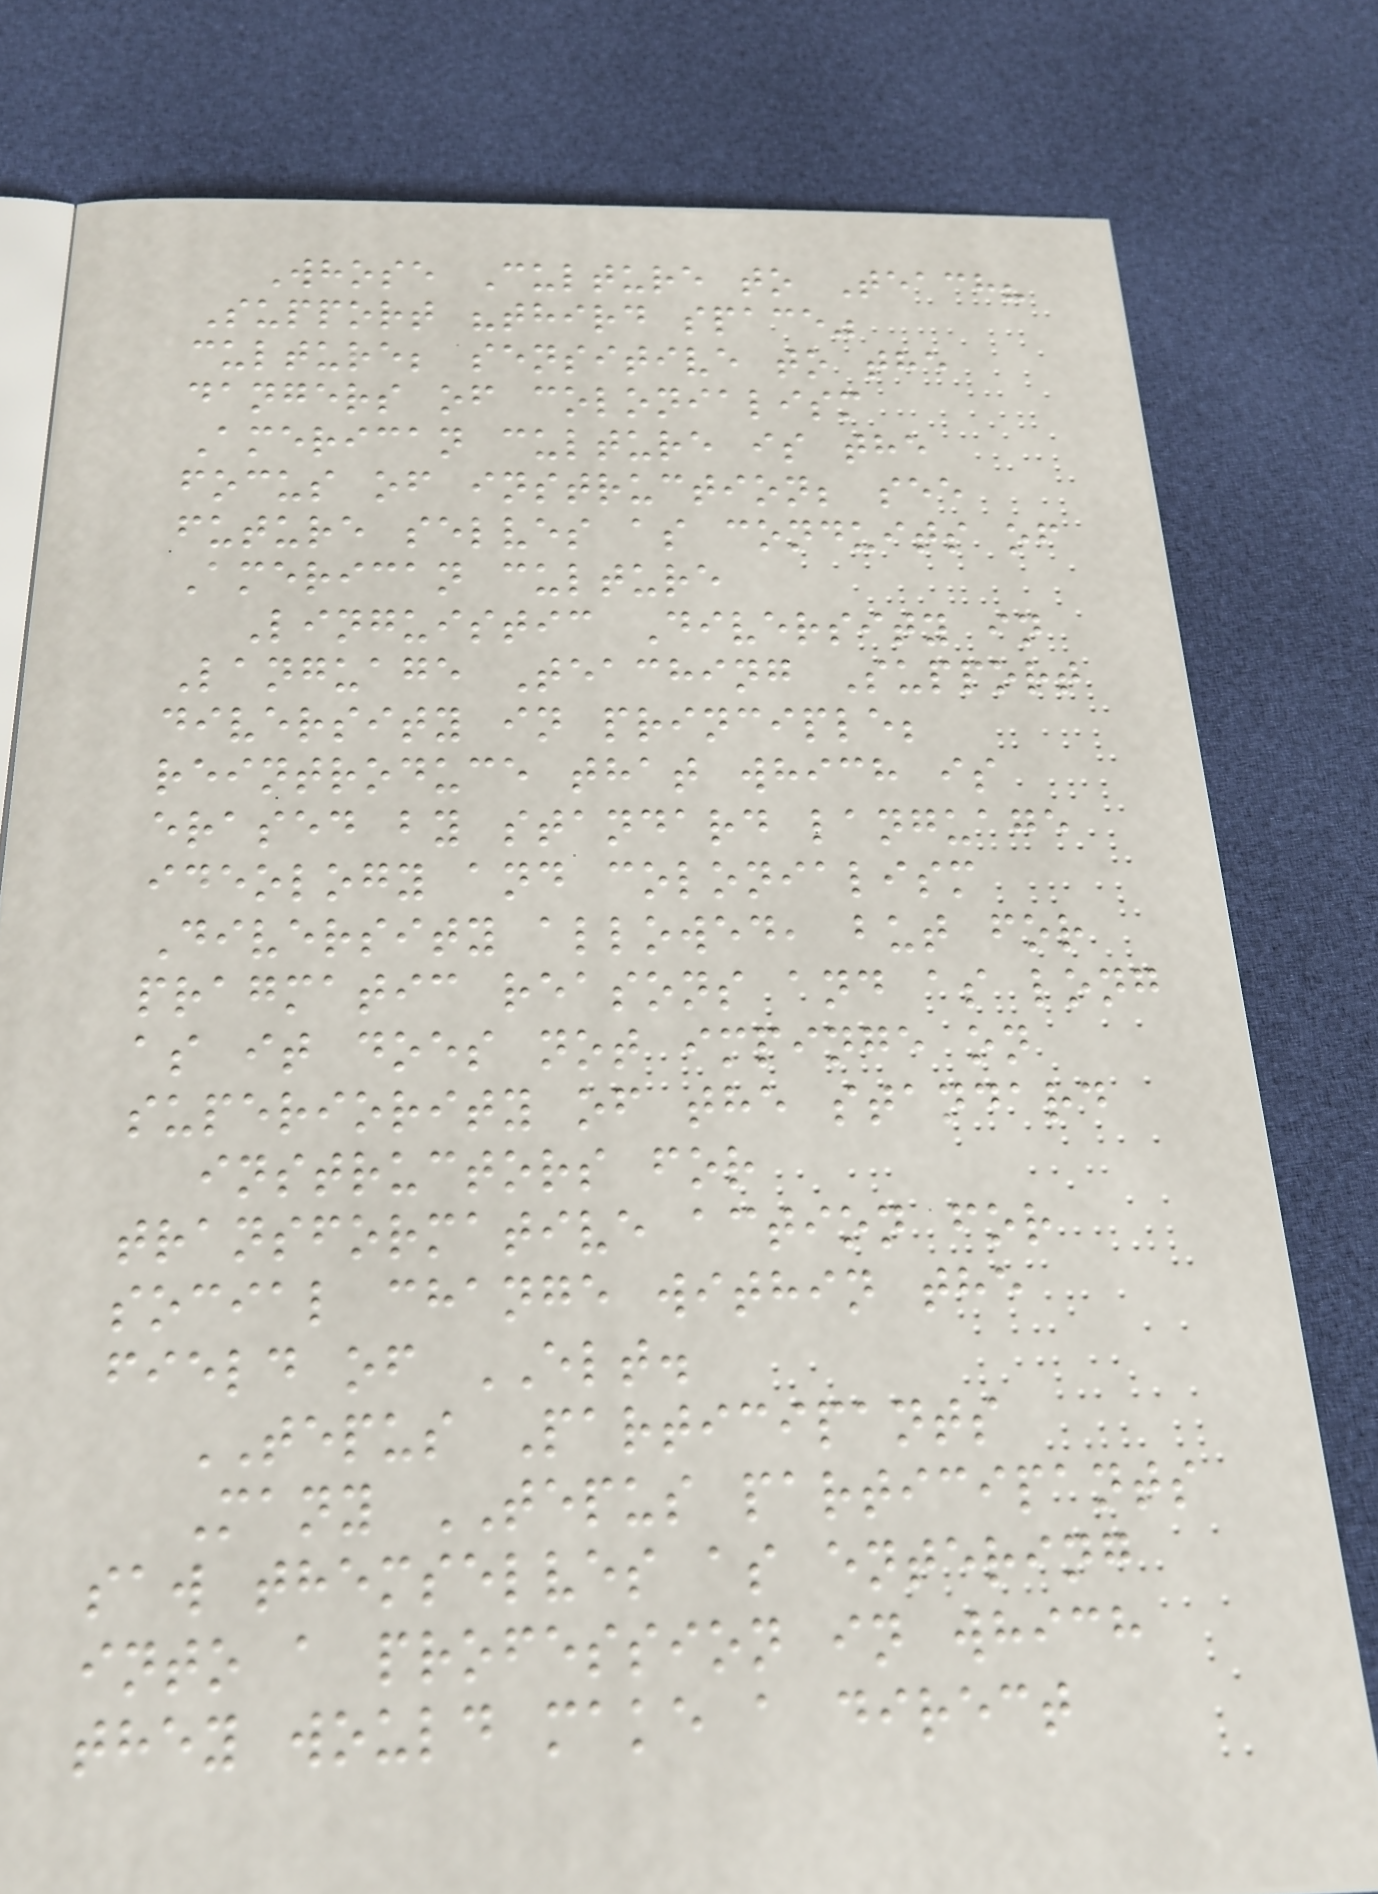Whose Culture to Teach?
Support "third space"
culture; sensitive to the
dangers of colonialism
American culture is the
focus of instruction; see
future selves as conduits of
American culture
Linguistic Diversity in
Language Teaching Support
diversity in principle;
reintroduce that which is
erased by standard language
ideology and colonialism
Diversity allowed, but for
pragmatic reasons and as long
as it does not impinge on
superiority of the standard
instructors for
transformative action for
social change within the
field of ELT.
TEPUS Participants
Many TEPUS participants
saw themselves as entering
into a profession in which
they would make a direct
